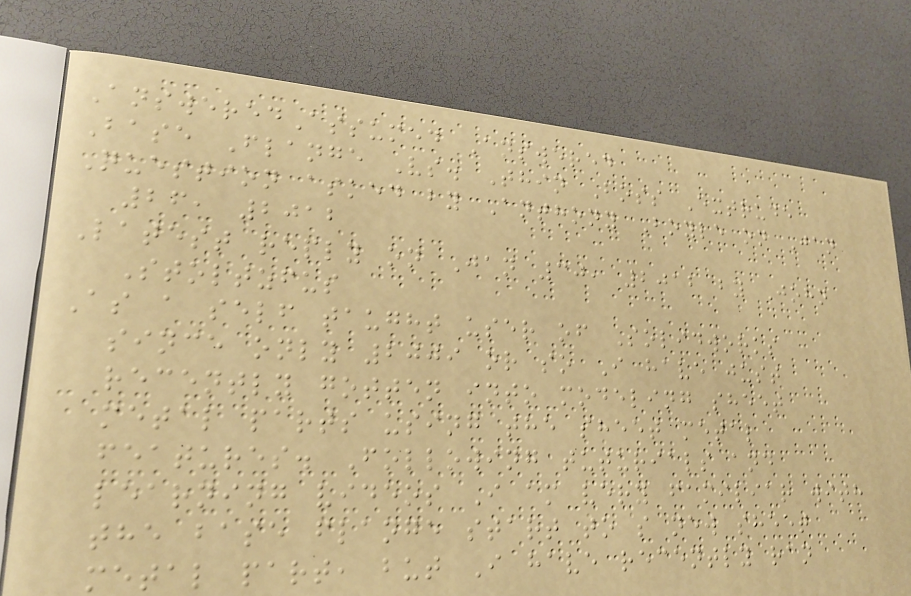AnsweredAssumed Answered
Base Flange Vs. Thin Boss Extrude
Question asked by Anthony Boyle on Jan
26, 2012
Latest reply on Jan 30, 2012 by John
Stoltzfus
As a self taught user of Solidworks
since only 2009 or so I have just
recently gotten into modeling sheet
metal parts using the sheet metal
features. Following tuturials and
learning videos I am very familiar with
the base flange start to s new sheet
metal part, but I have recently ran
